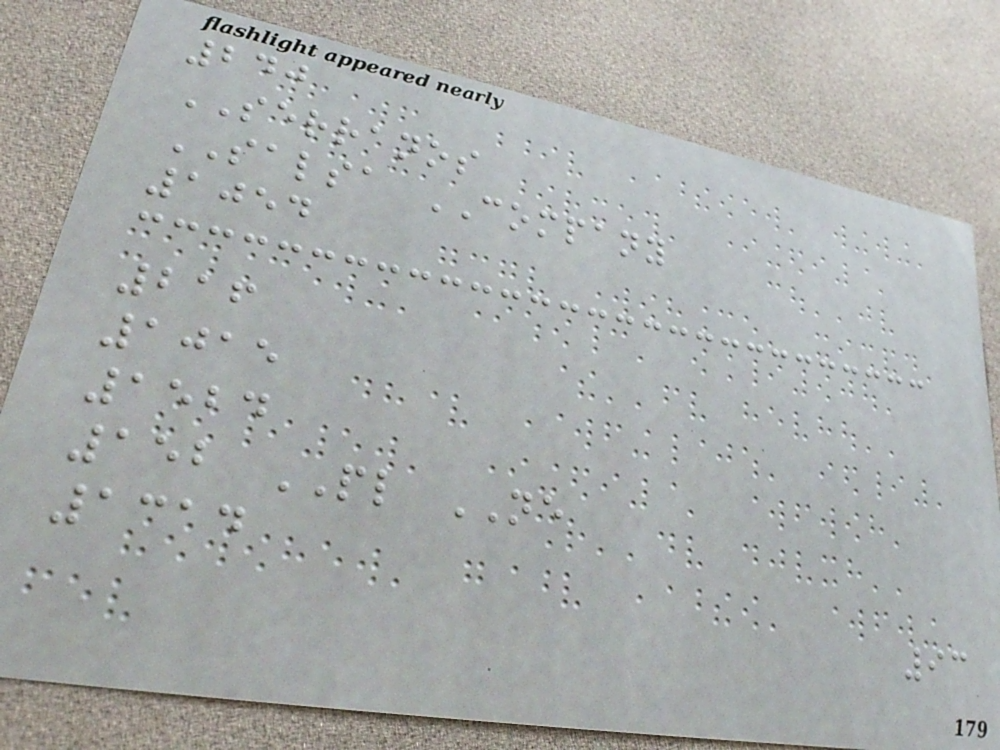240
SERRANOS
SALSA COMPANY
1054
216
1015
1524
152 PL NE
1314
93
